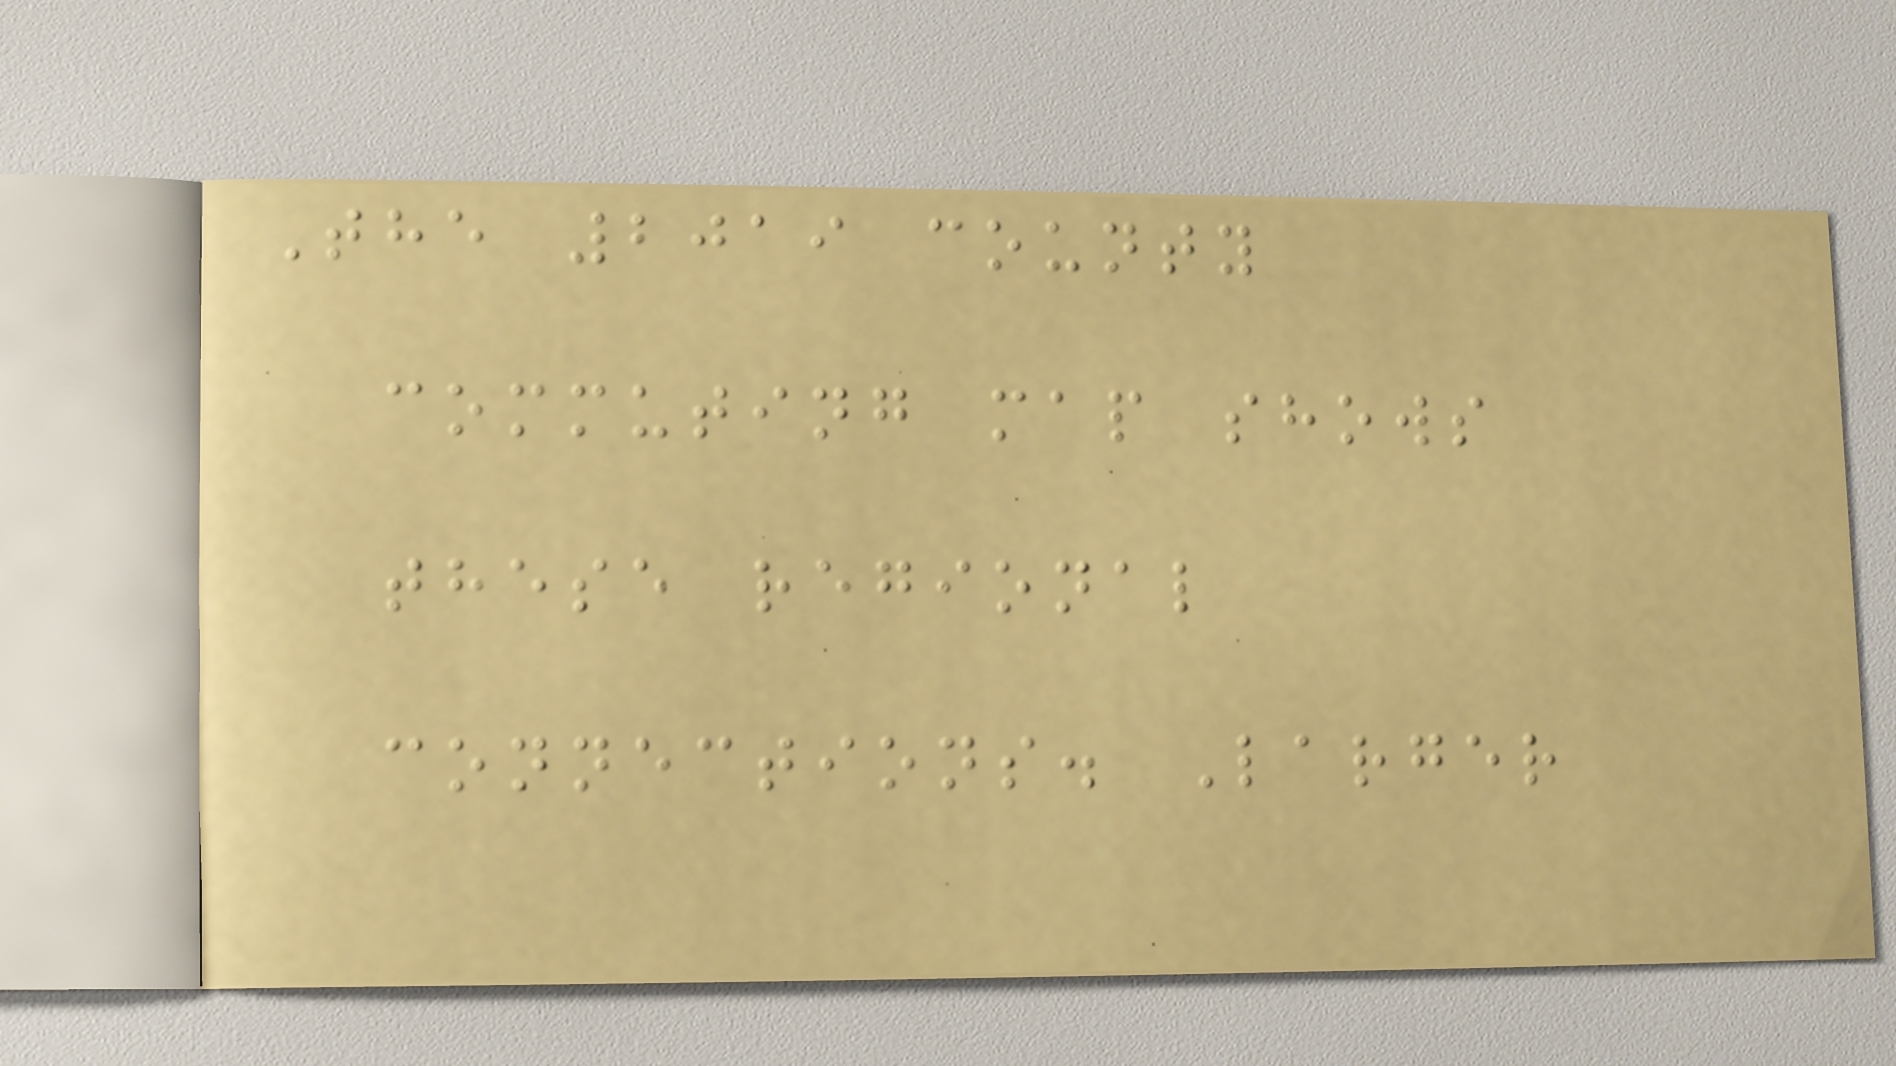The 2019 county
commuting map shows
these regional
connections. Larger
